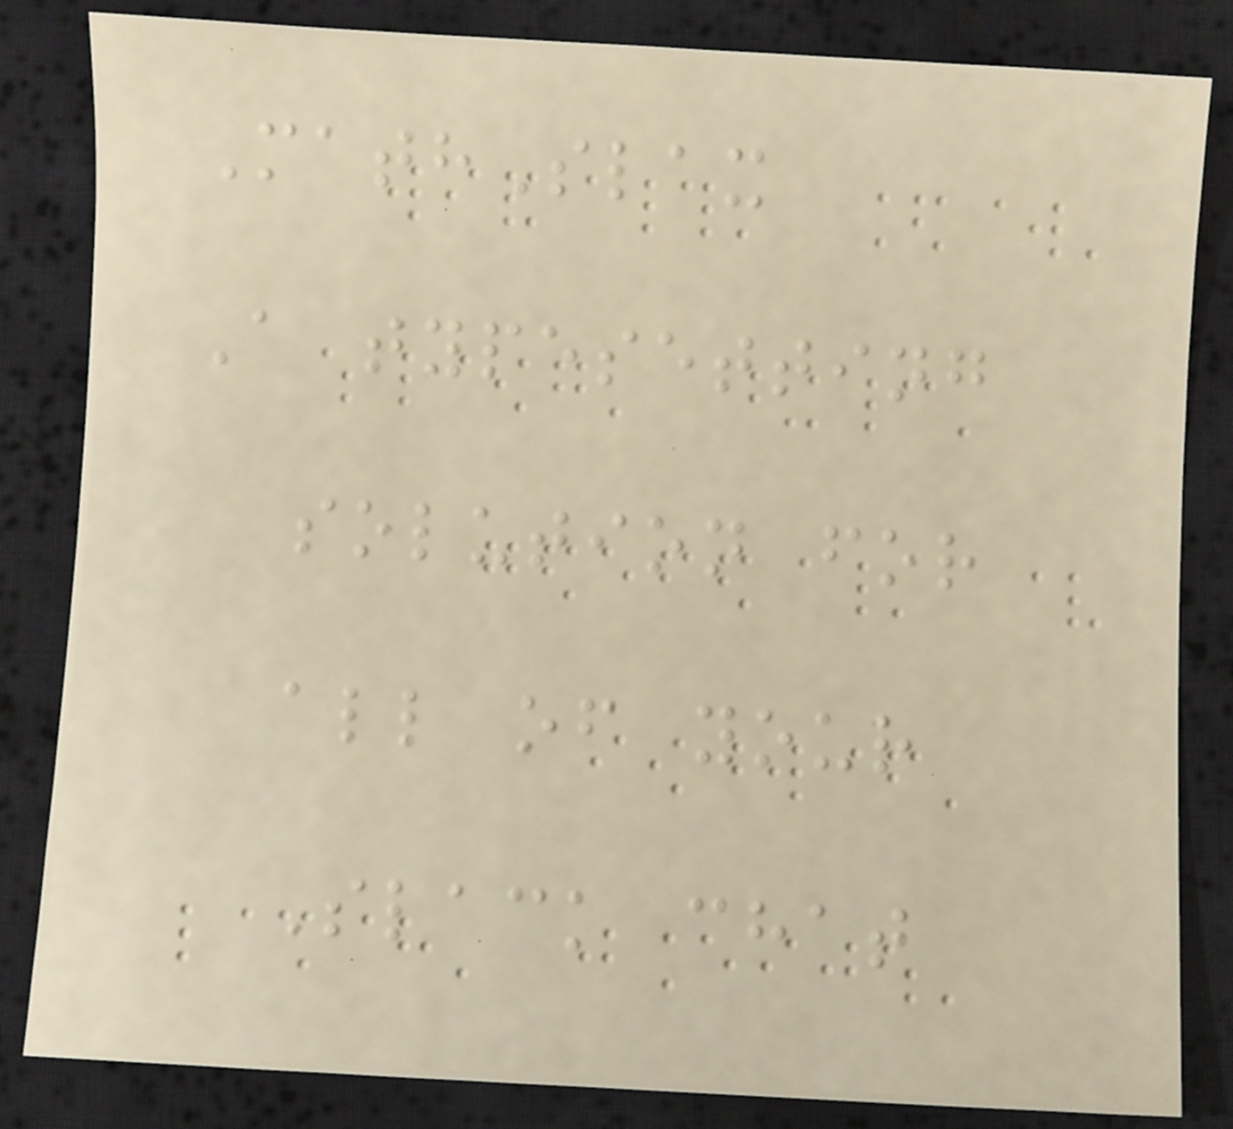MathSlax
A typesetting
solution for
all of your
Slack chat
